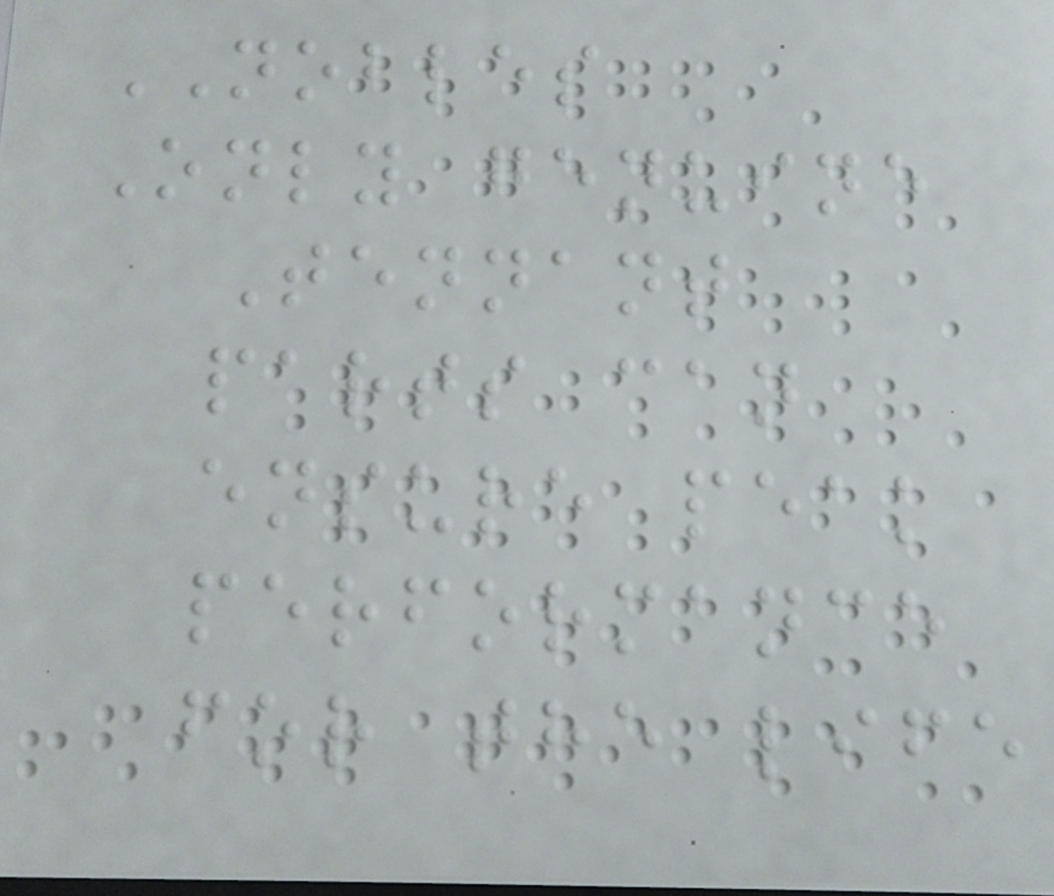NOBLES
Only genuine
Tennant
parts can
ensure peak
performance
for the life
